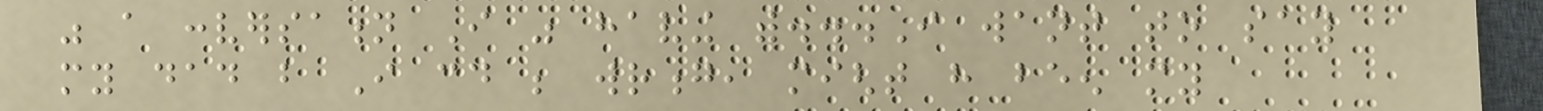was a conversation I was having with...I want to say
my dad but I could be wrong, might have been my
